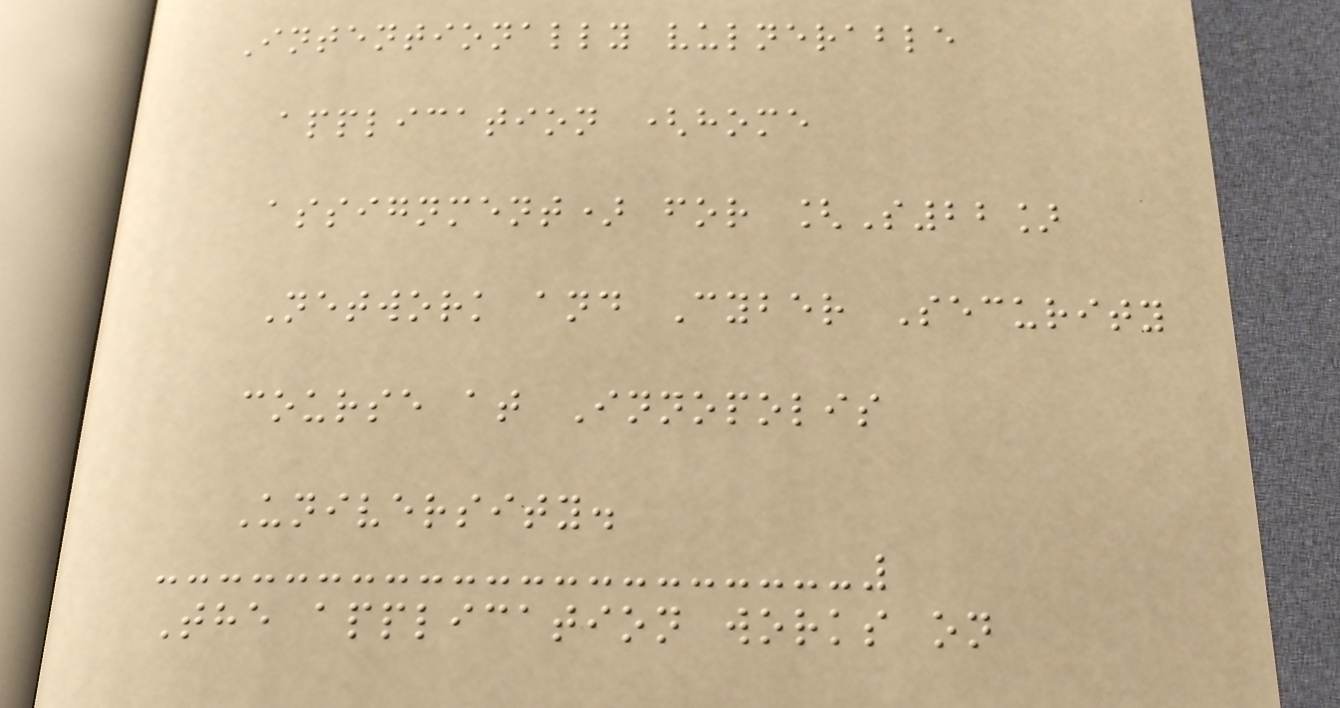Intentionally vulnerable
application (home
assignment) for [S22]
Network and Cyber Security
course at Innopolis
University.
The application works on
